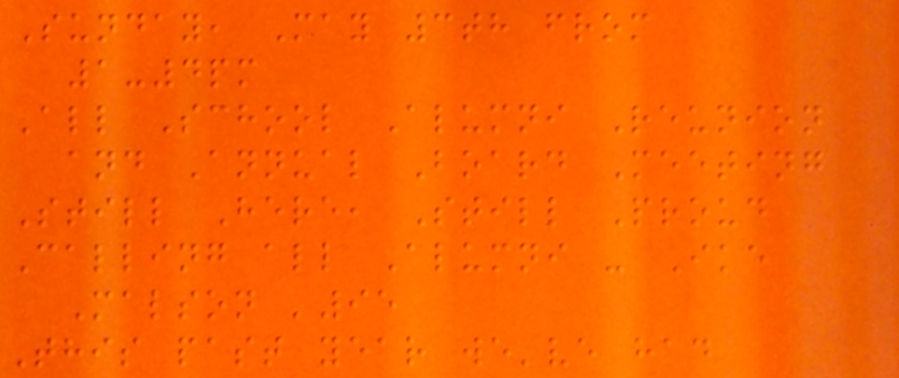Sunday, May 3th from
1-4pm
All School Alumni Reunion
and Annual Board Meeting
Still Here, Still Proud
Calling all Alumni - Ike
Malson '95
This past year we've had
